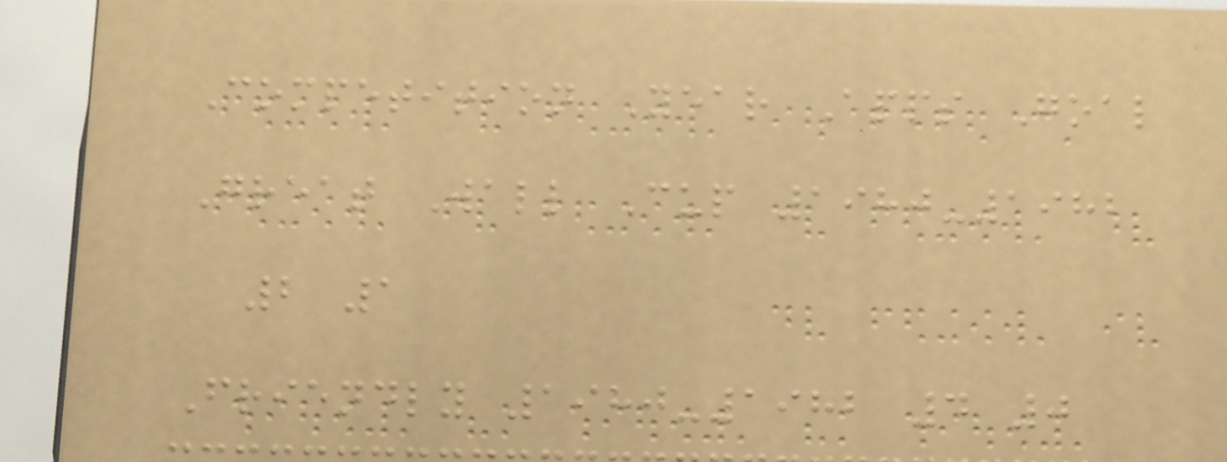Competition Year Apps Goal
Great Wall Cup 1980-1982
2 1
Friendly 1980-1982 4 0
